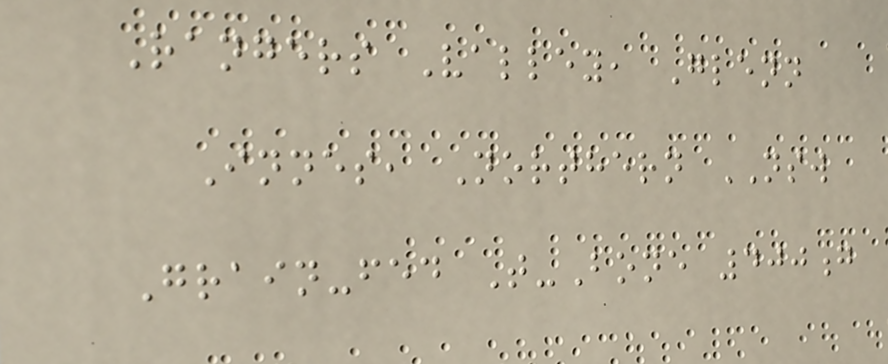Rangers Valley, Glenn
Innes, Northern NSW
Grain-fed T-Bone 400g
